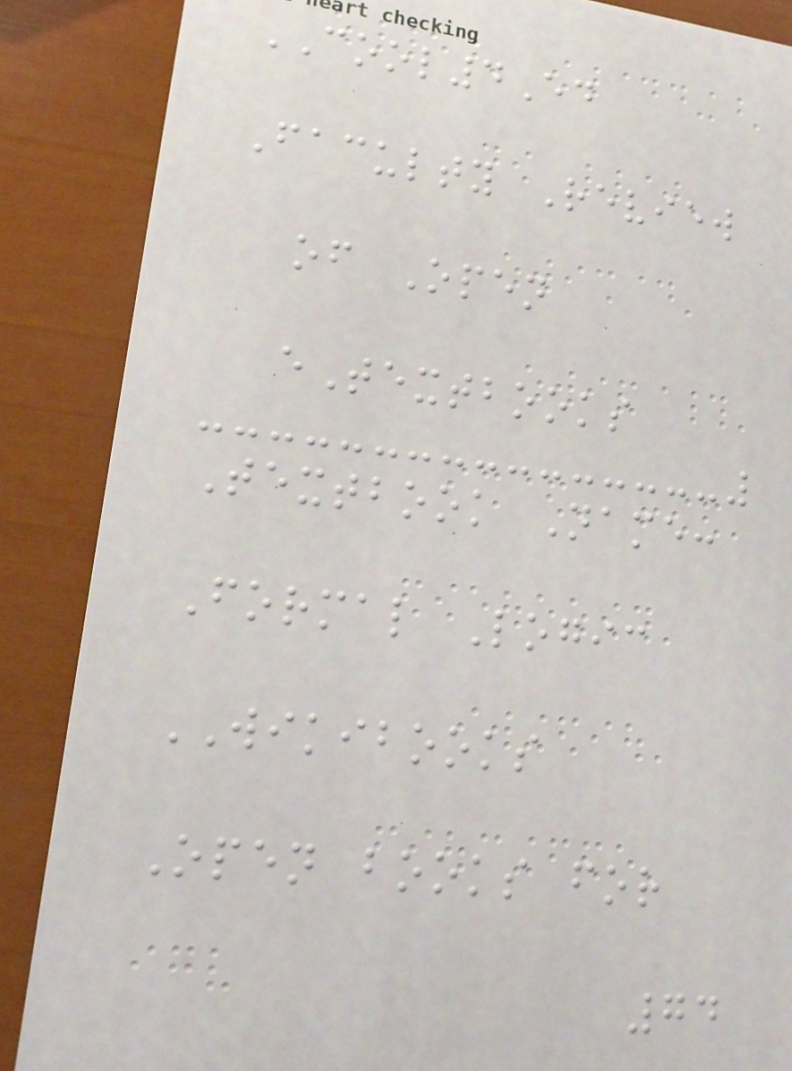COOL4Ed
Faculty Review
of Open
eTextbooks
Textbook Name:
Formal Logic
WIKIBOOKS
Open books for
74
